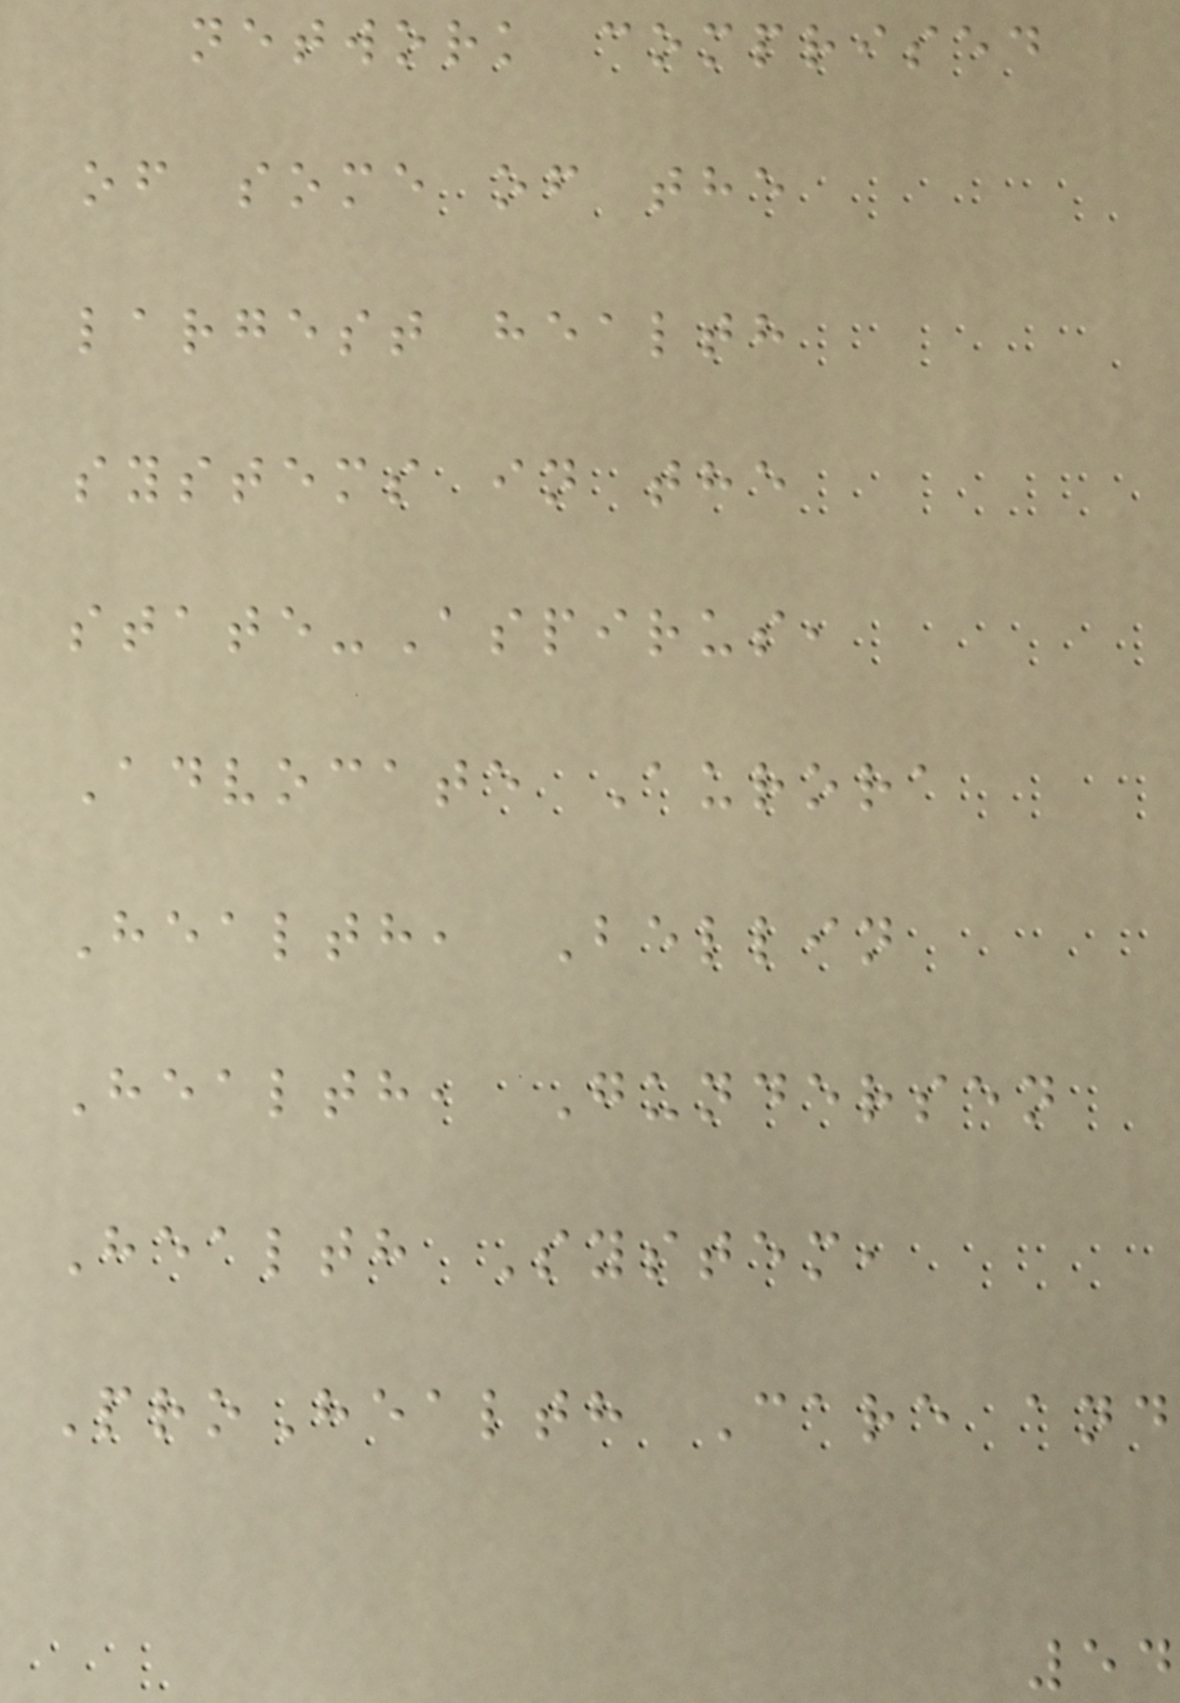network comprised
of some of the
largest health
systems in the
state-Aspirus,
Advocate Aurora
Health, Bellin
Health, Gundersen
Health System,
ProHealth Care and
54
